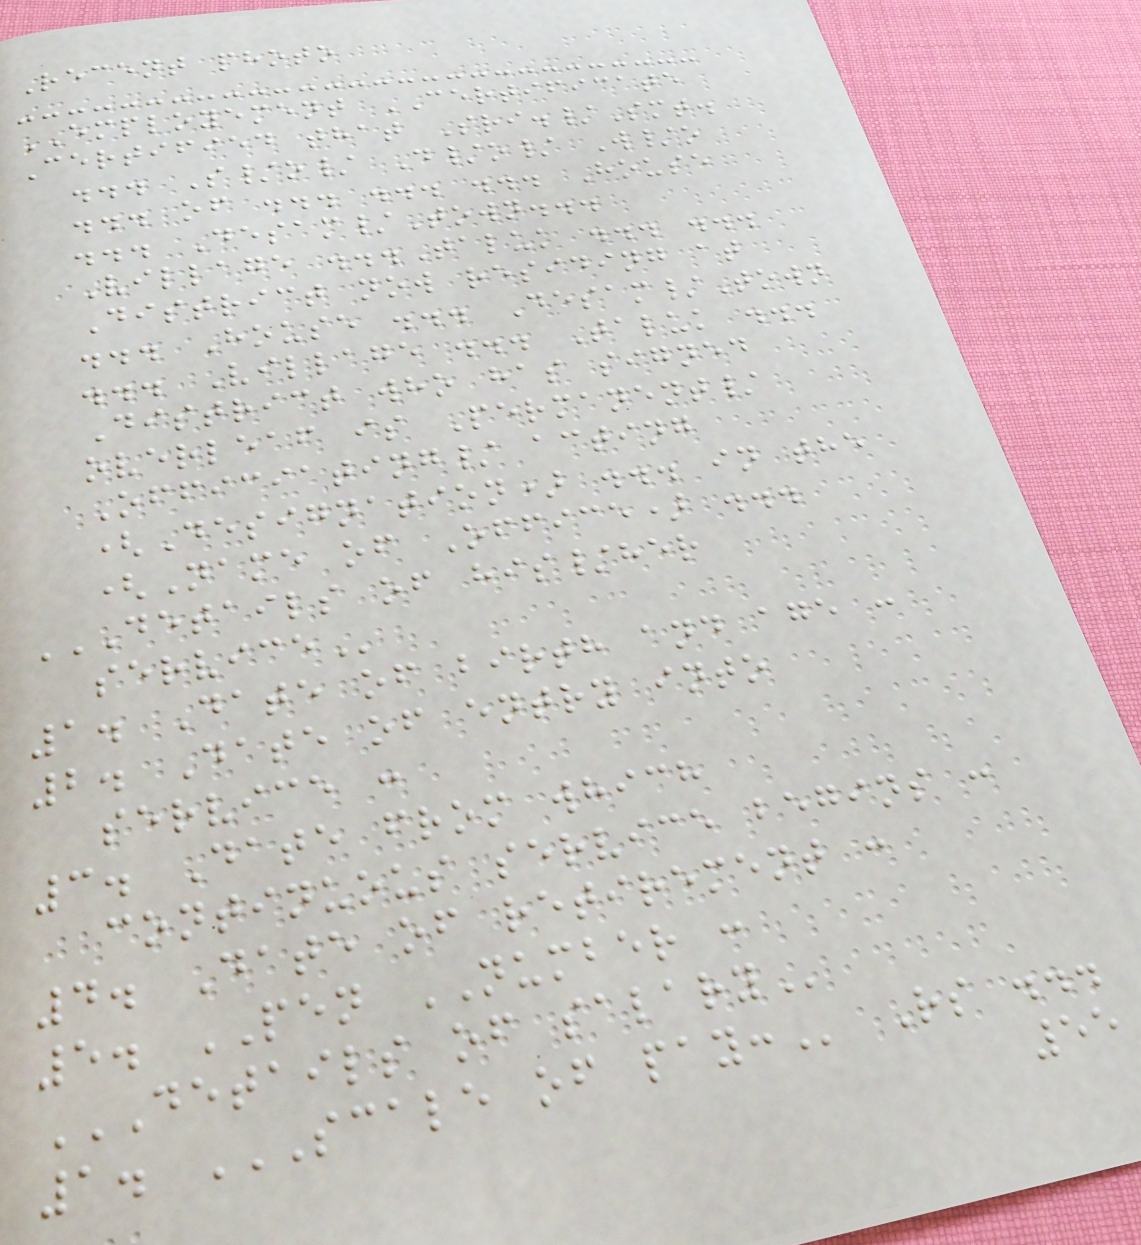Recent photo
EMPLOYEMENT CERTIFICATE
Certified that Sri./Smt.
... S/o/ D/o/ W/o
... of ... ... ... House
... Desam/Town...
Village ...Taluk ... ...
District now residing at
... House ... Desam/Town
... Village ... Taluk ...
District who has signed
overleaf is Permanent/
Officiating/ acting
(Designation) ... in the
(Name of Office) ...
DETAILS OF HIS/HER
SERVICE
1. Date of birth and age :
2. Date of entry into
service :
3. Date from which
continuous service begins :
4. Date of retirement :
5. PEN NUMBER :
DETAILS OF SALARY
1. SCALE OF PAY: Rs ...
55
